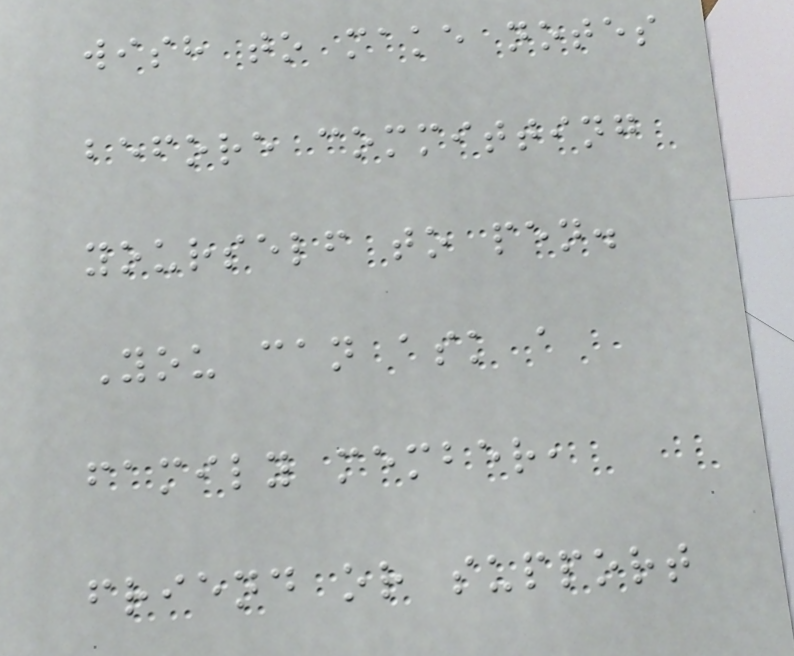wish to make notes
before committing
yourself to pen.
You can ask a
family member,
friend or support
